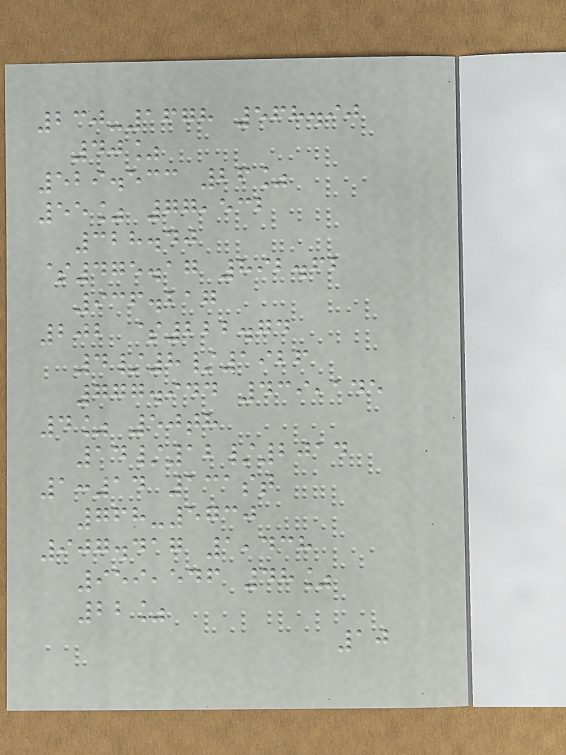230-1678 568.90
40%
529.533 26%
55% 77,532
328.40
$475.17 892.62
936.217
202 $222.74
4/8/1926
777.944 439,145
4% 50th
14/12/2014
1:14 131st
768-5730
907.417 1,438
959,546 48%
22%
10
